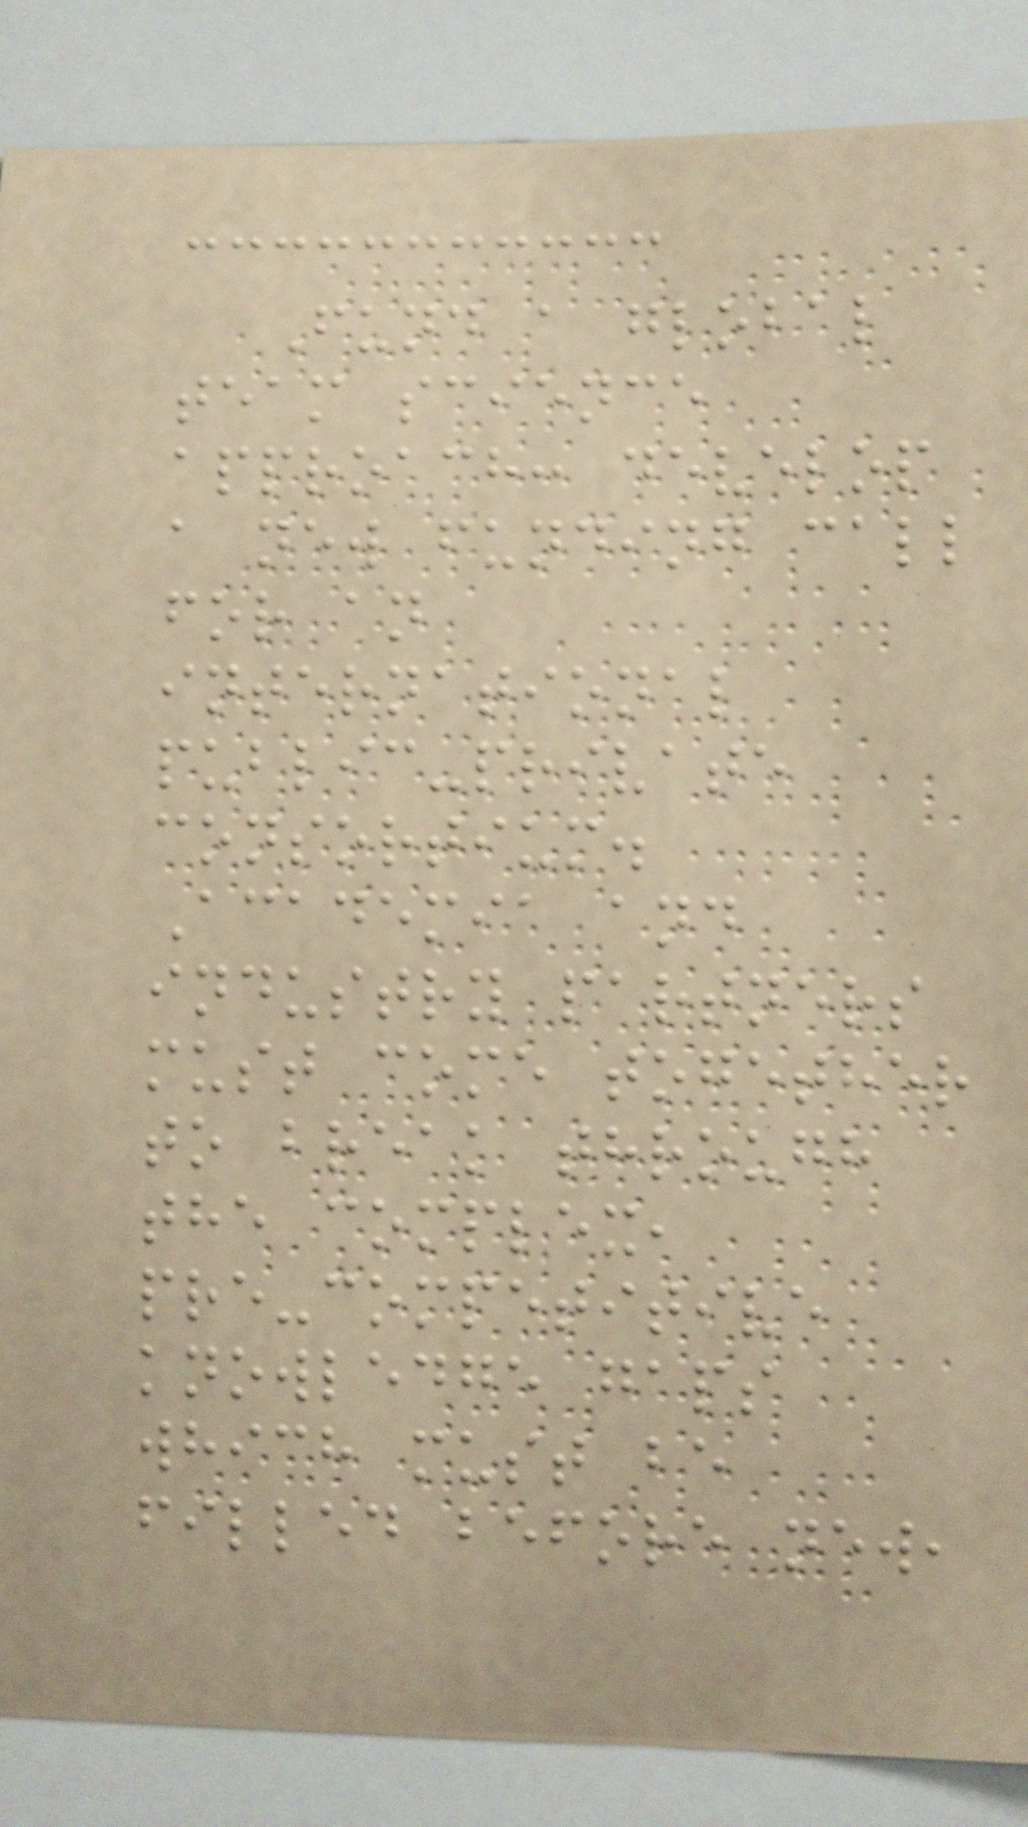Fund a global
team science
approach: develop
a new funding call
for an
international
public-private
consortium.
Academia and
industry partners
must come together
to break through
the complex,
pre-competitive
knowledge gaps
which must be
filled before new,
